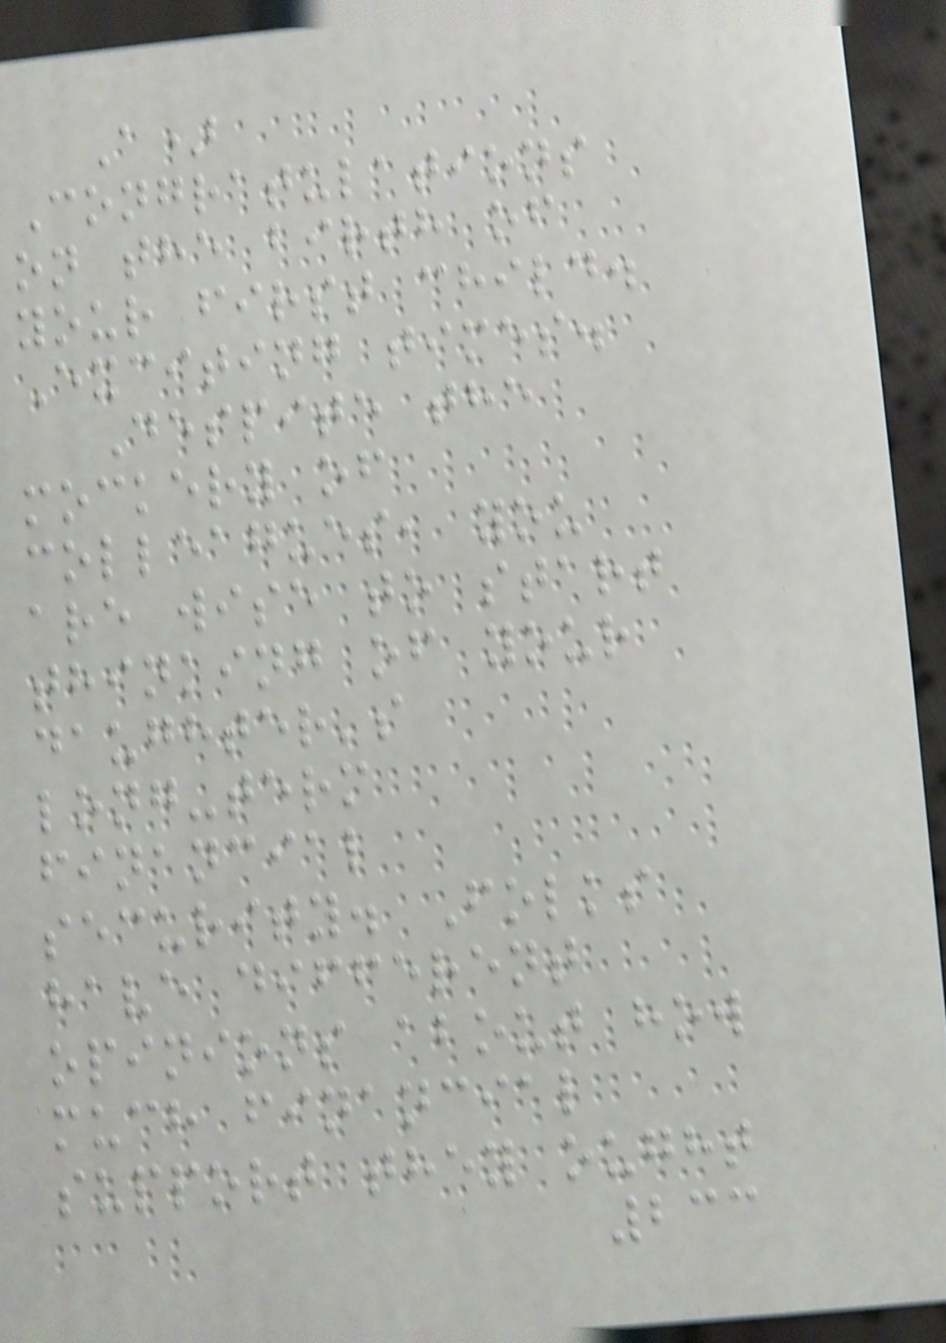A)
Congratulations
on the birth of
your first child.
Exciting times.
Despite the
mockery of
colleagues, you
are wise to start
thinking of your
daughter's
long-term
financial
security. Folks
have different
opinions about how
much financial
support they ought
233
